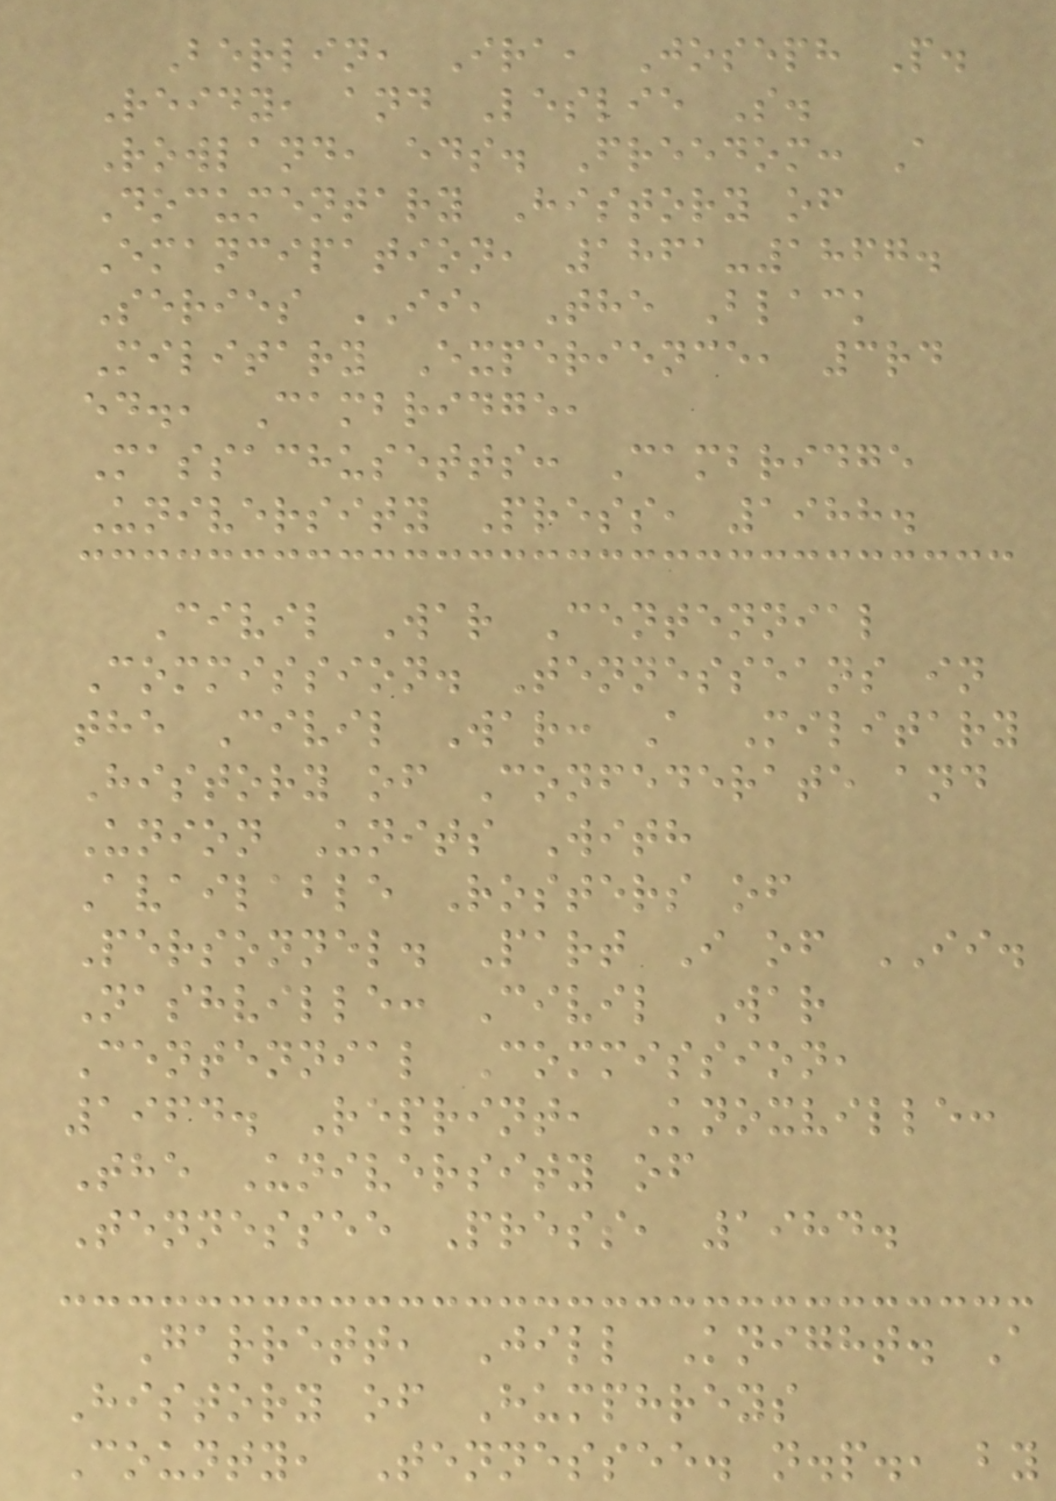Berlin, Ira, Joseph P.
Reidy, and Leslie S.
Rowland, eds. Freedom: A
Documentary History of
Emancipation, 1861-1867.
Series II, The Black
Military Experience, 3rd
ed., Cambridge,
Massachusetts: Cambridge
University Press, 1988.
Civil War Centennial
Commission. Tennesseans in
the Civil War: A Military
History of Confederate and
Union Units With
Available Rosters of
Personnel. Part I of II.
Nashville: Civil War
Centennial Commission,
1964. Reprint, Knoxville:
The University of
Tennessee Press, 1984.
Garrett, Jill Knight. A
History of Humphreys
County, Tennessee. n.p., by
